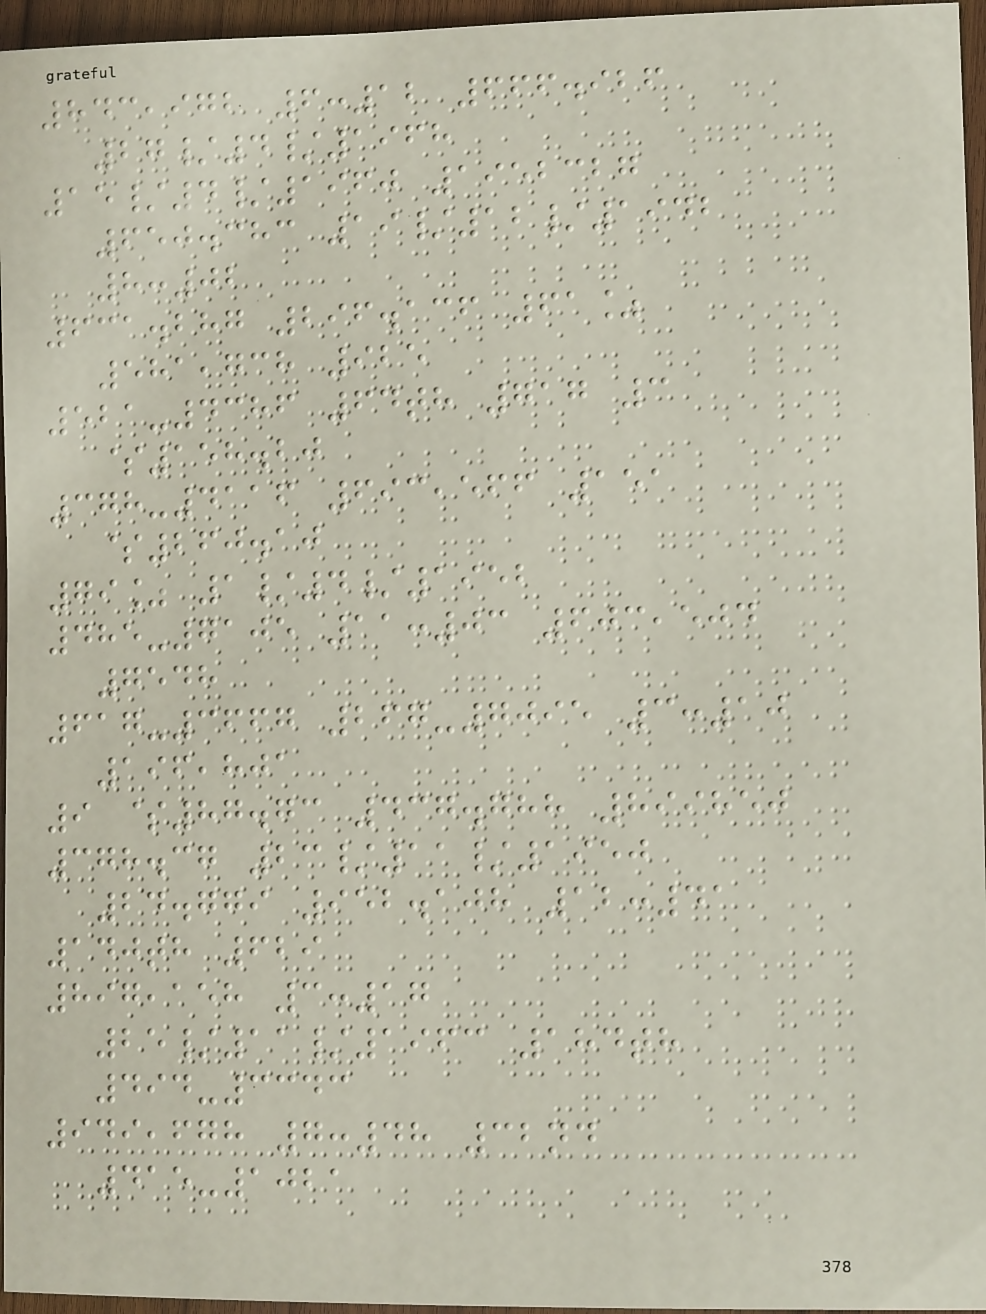843,972 6:12 666.926
27/4/1968
15/4/1960 1952327
650.383 19/12/1942
8:02
631.287 296.136 61%
581,738 925
521-4386 64th 717 3
$158.20
378-4116 693,566 151
$260.10
79% 1/4/1952
485-7105 11:03 603,504
7548
617-3667 267-7095 3:10
196,801
9 $87.73 437.788 899850
378.37 23/11/1950
24.779 952.108 12:41
140th 629
897,158 3:17
25/11/1963 184th
494-3343
949,678 7:48 32nd
415-1021
